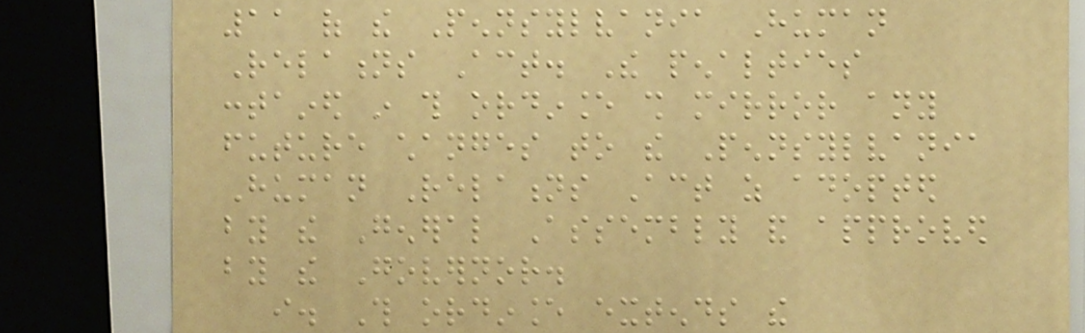11 of the Pennsylvania Human
Relations Act. The penalties
contained in this ordinance shall mirror any
future changes to the Pennsylvania
Human Relations Act as adopted
by the General Assembly and approved
by the Governor.
i. This ordinance extends the
